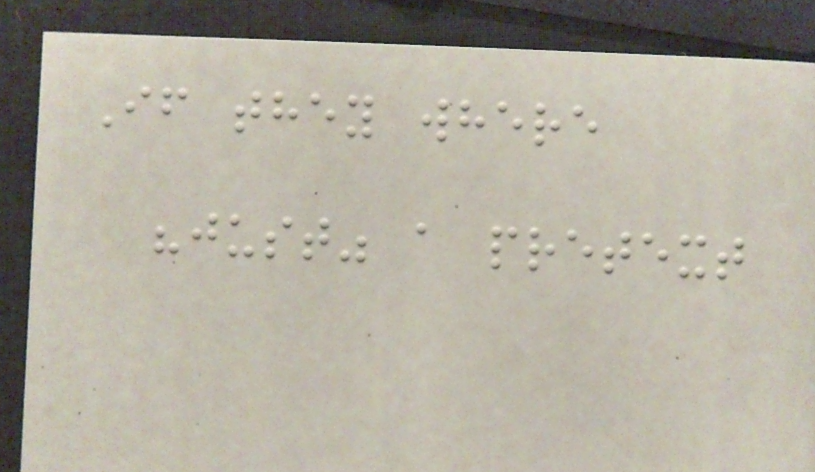If they where
"just" a pretext
